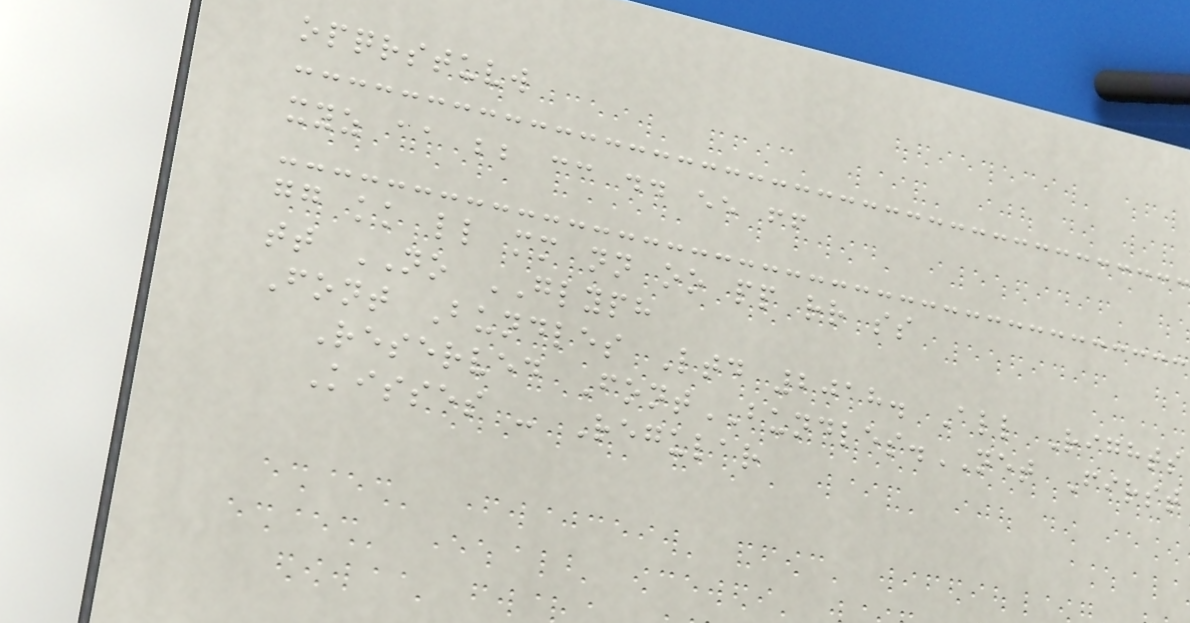opqrstuvw
xyz aa bb cc dd ee ff
gg kk ll mm nn oo pp rr ss
tt NO GLYPH
Font Bundles Ltd 2018. All Rights
Reserved FontBUNDLES.NET First
Kisses - Regular
